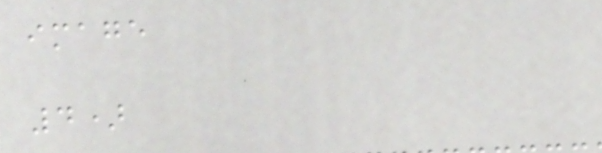image
4)
